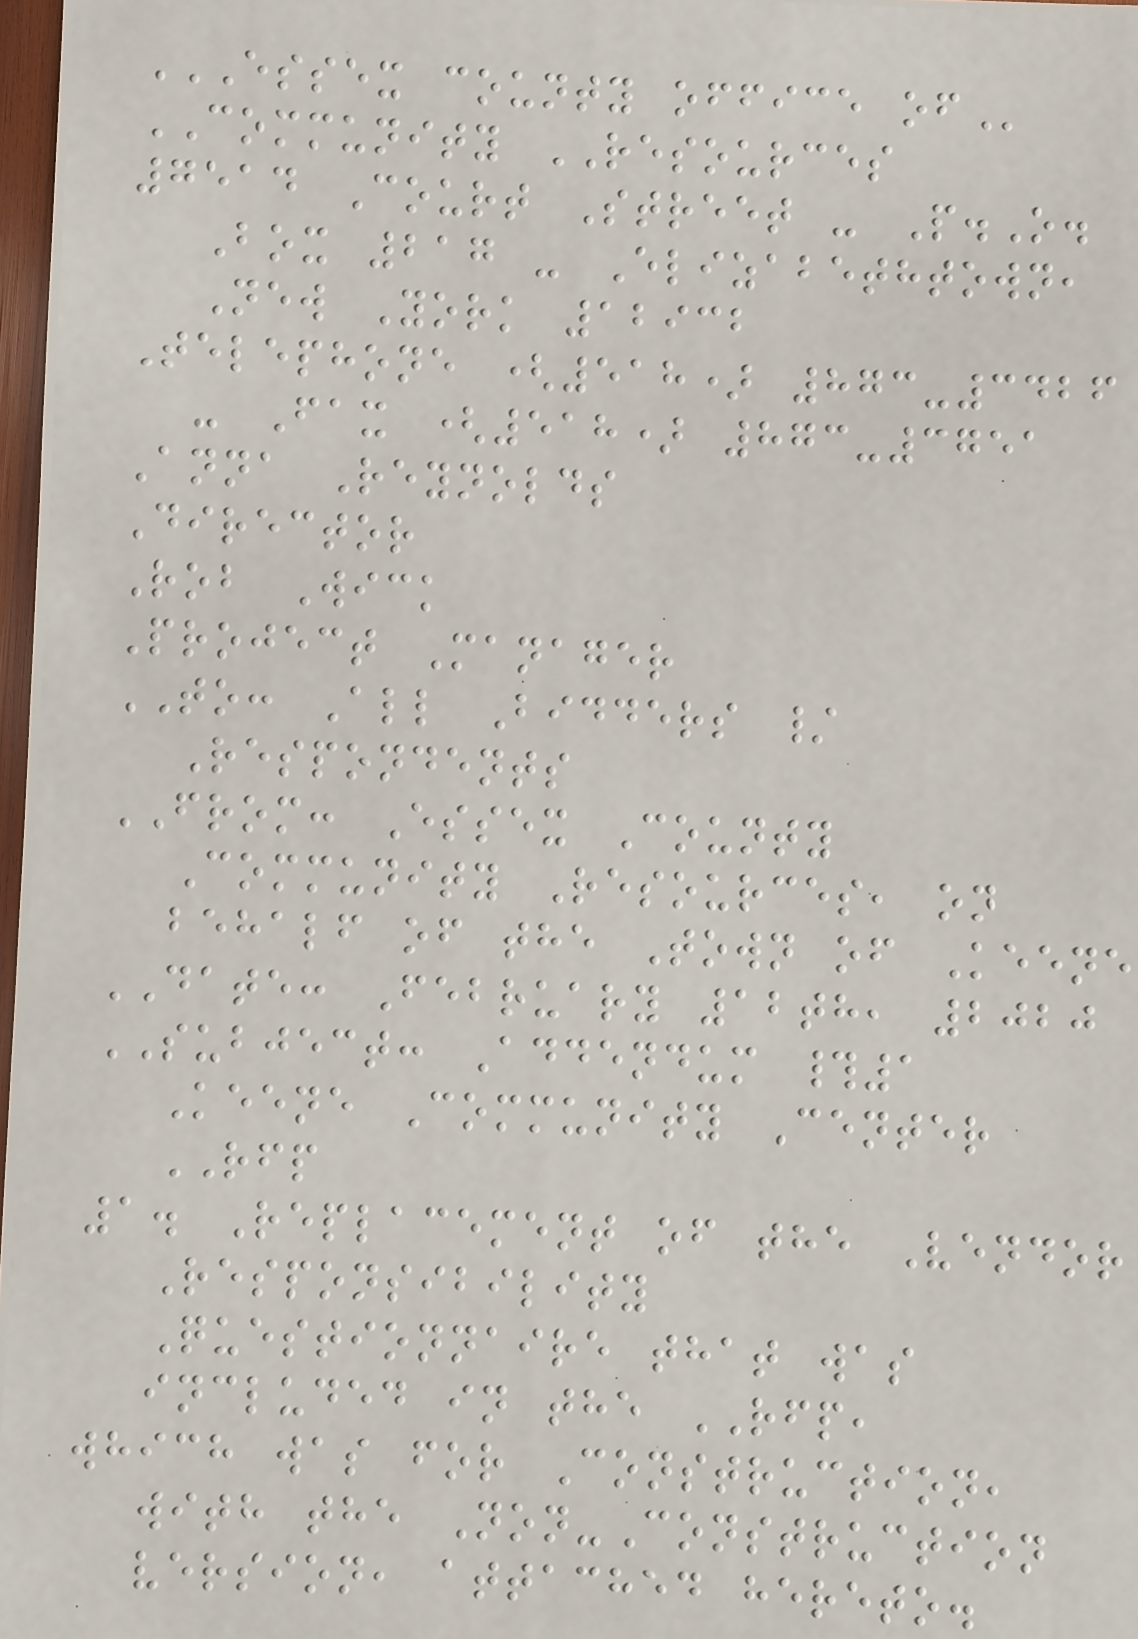ESSEX COUNTY OFFICE OF
COMMUNITY RESOURCES
7514 Court Street - P.O.
Box 217 - Elizabethtown,
New York 12932
Telephone (518) 873-3426
- Fax (518) 873-3751
Anna Reynolds
Director
Rob Wick
Project Manager
TO: All Bidders /
Respondents
FROM: Essex County
Community Resources, on
behalf of the Town of Keene
DATE: February 12th, 2020
SUBJECT: Addendum #1
Keene Community Center
RFP
1. Replacement of the Vendor
Responsibility
Questionnaire that was
included in the RFP,
which was for Construction,
with the Non-Construction
version, attached hereto.
